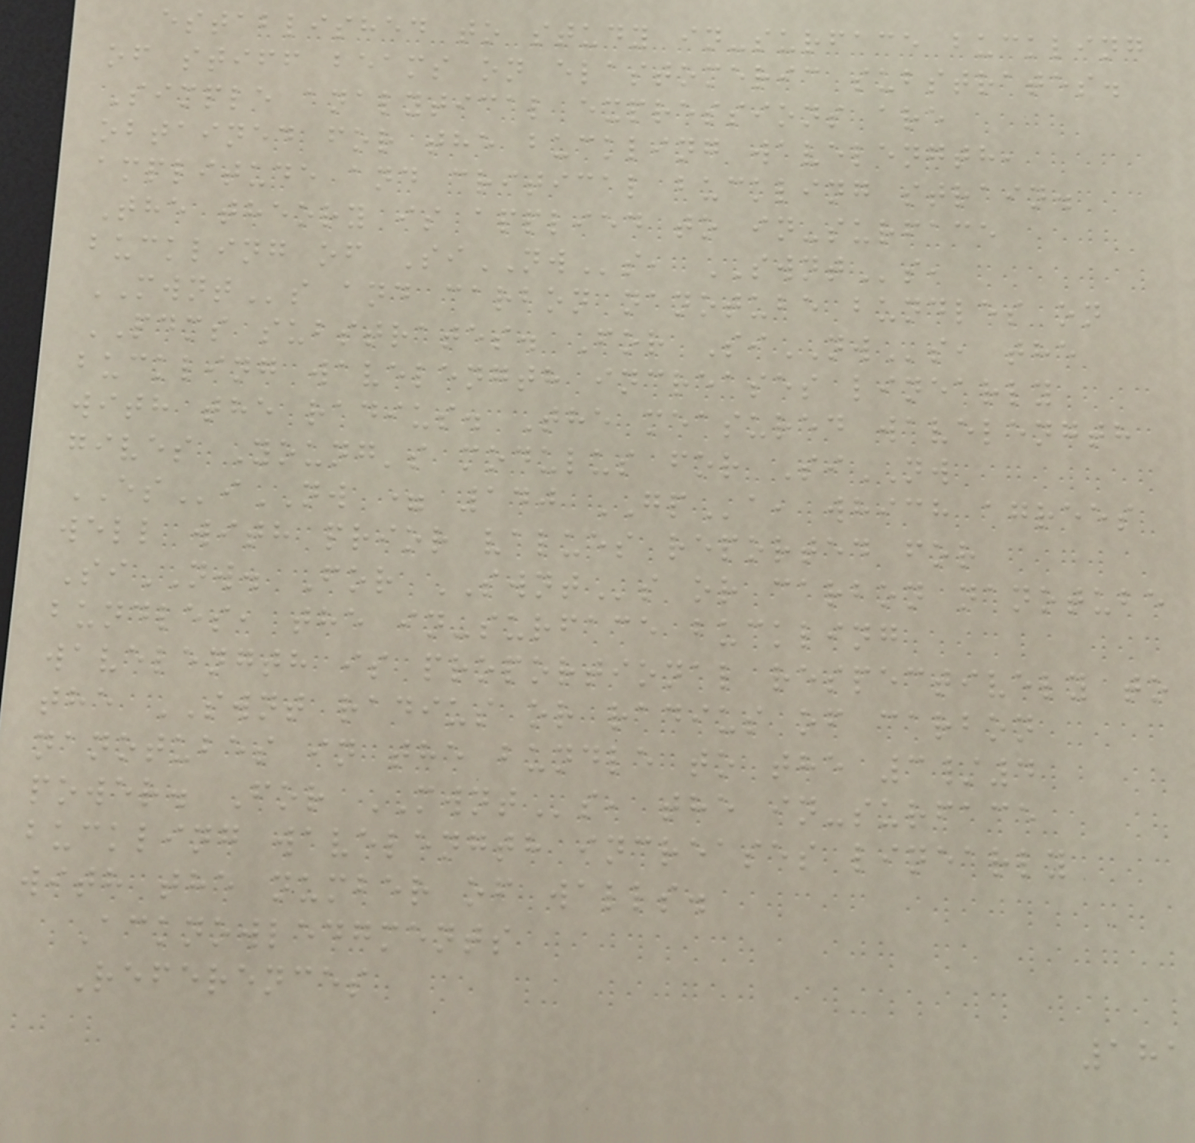established to study in-surface buckling
of stiff beams on elastomeric substrates.
Simple analytical expressions are
obtained for the buckling wavelength,
amplitude and critical buckling strain.
The theory is applied to in-surface
buckling of SiNWs, SWNTs,
MWNTs and carbon nanotube bundles on
PDMS substrates. For SiNWs, the
buckling wavelength increases linearly
with the radius. The measured wavelength
gives Young's modulus for SiNW
ESiNW = 140 GPa, which agrees
well with prior values reported for
SiNW. For SWNTs or carbon nanotube
bundles, the in-surface buckling
wavelength is proportional respectively to
the SWNT radius or radius of carbon
nanotubes in the bundle to the 3/4
power. For MWNTs, the in-surface
buckling wavelength increases linearly
with the number of walls.
Acknowledgments
References
181
